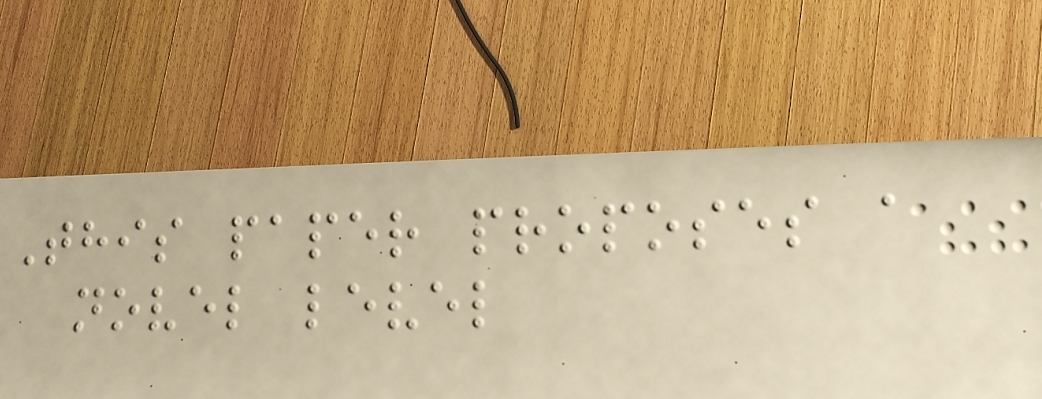This paper proposes a
novel level
